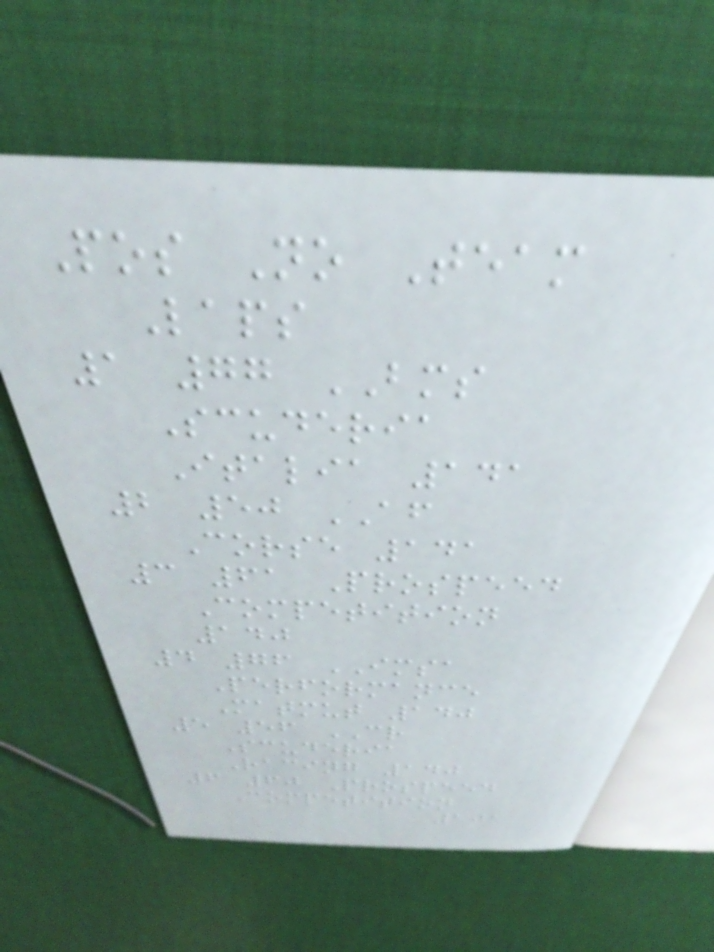Pos No Team
Laps
1 77 BMS
Scuderia
Italia 141
2 50 AF
Corse 141
3 61 Prospeed
Competition
140
4 76 IMSA
Performance
Matmut 140
5 56 CR
Scuderia
Racing 140
6 60 Prospeed
Competition
101
